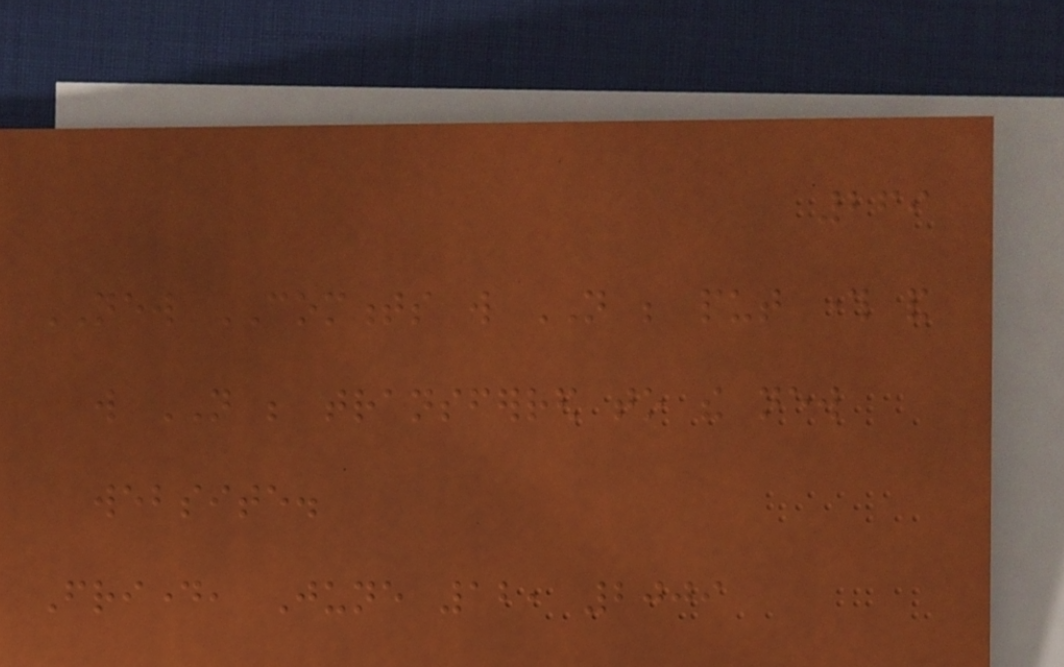269
NEW COMMENTS will NOT be put through and
will NOT be transferred to the new
website.
Friday, June 12, 2009
